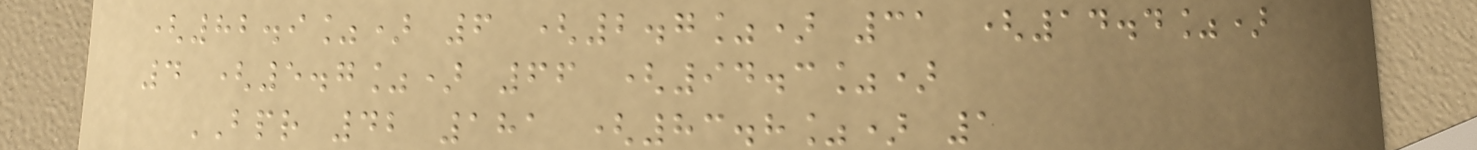(82.9%) 6 (2.7%) 31 (14.4%)
4 (5.7%) 66 (94.3%)
BPR 42 181 (83.8%) 1
